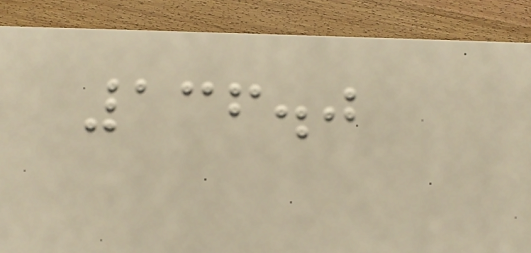136.0
